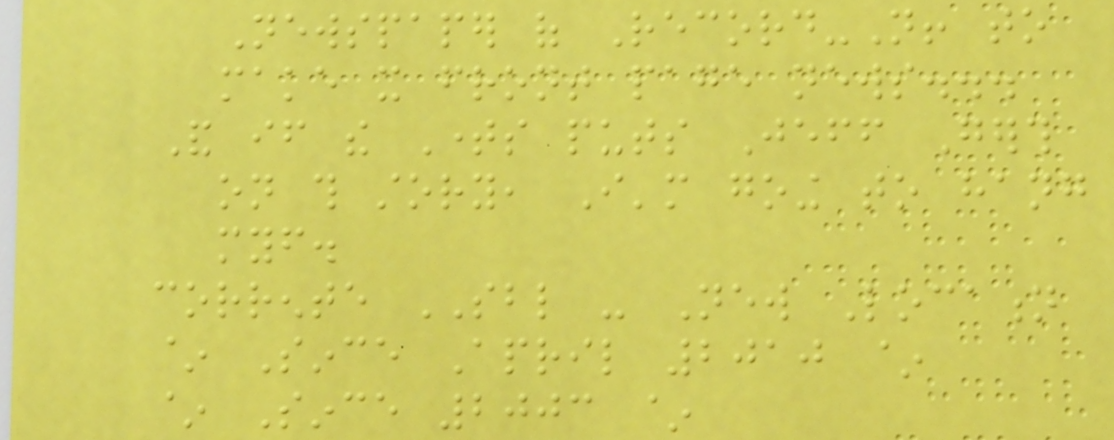Newspaper of Record-Not! to
make it front page news...
And if the Times puts Jeff Gerth
on this story, I'm going to hang
myself.
corrente SBL - New Location
~ Since April 2010 ~
~ Since 2003 ~
